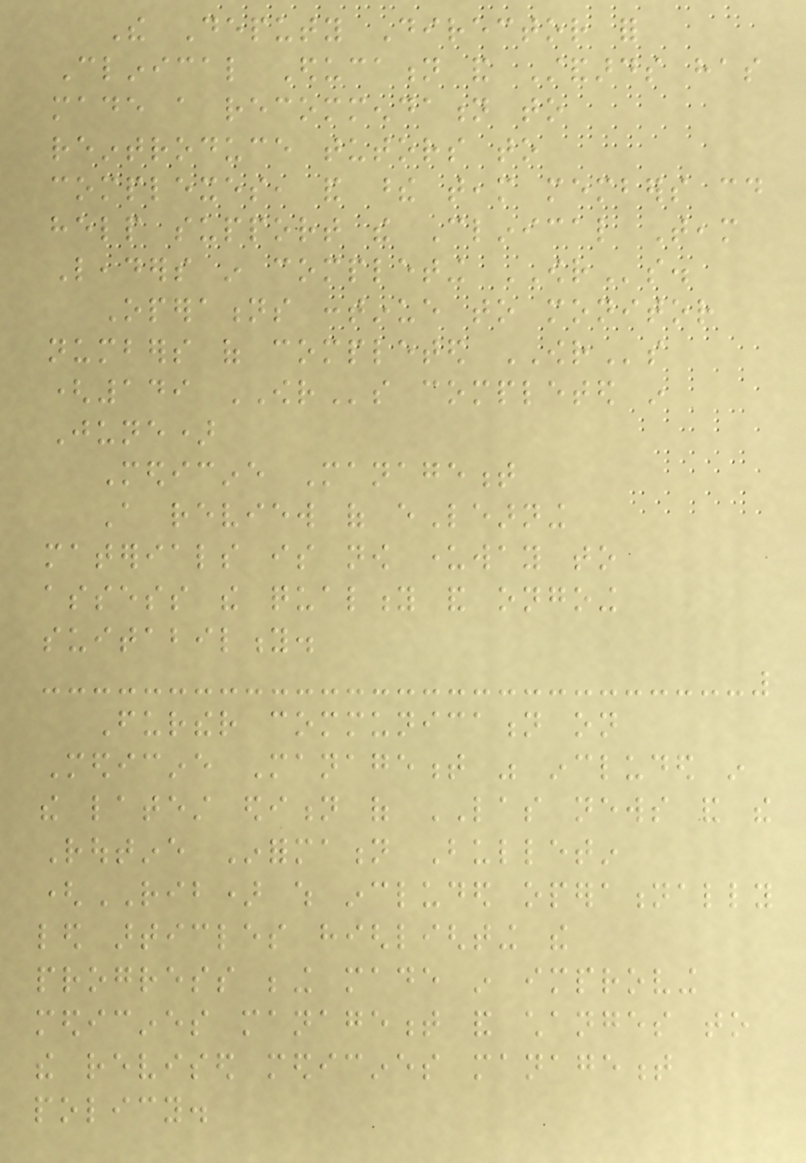The Deputy Director for
Clinical Education and Standards has
made a recommendation to
reintroduce tutors to
complexes, and these team members could
help support the Clinical Team
Leaders in completing OWRs.
Operations continue to monitor
numbers of completed OWRs
(149 OWRs completed in
June)
Medicine Management
A review of eLearning
materials is now underway to
assess the quality and ongoing
suitability.
Further communication on
Medicine Management was included in
the latest edition of LAS news and the
Routine Information Bulletin
(RIB) which included operationally
led articles highlighting the
progress being made in improving
medicines management and changes to
the revised medicines management
policy.
